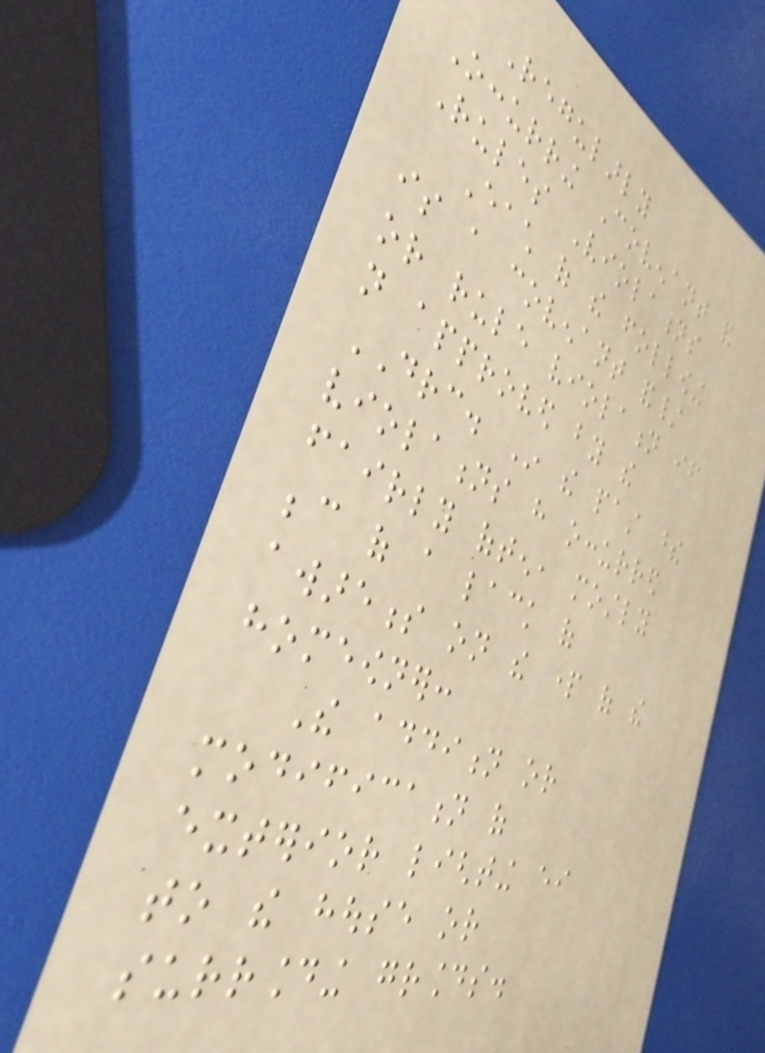Regularly
Occurring Covenant and
Rules Violations
Each of the following
is a covenant and/
or rule violation if
not approved by the
DRC. In the past these
violations have occurred
fairly often, mostly
because of a lack of
awareness on the part of the
homeowner:
The addition or
modification of
exterior lighting either
to the house or
surrounding grounds.
